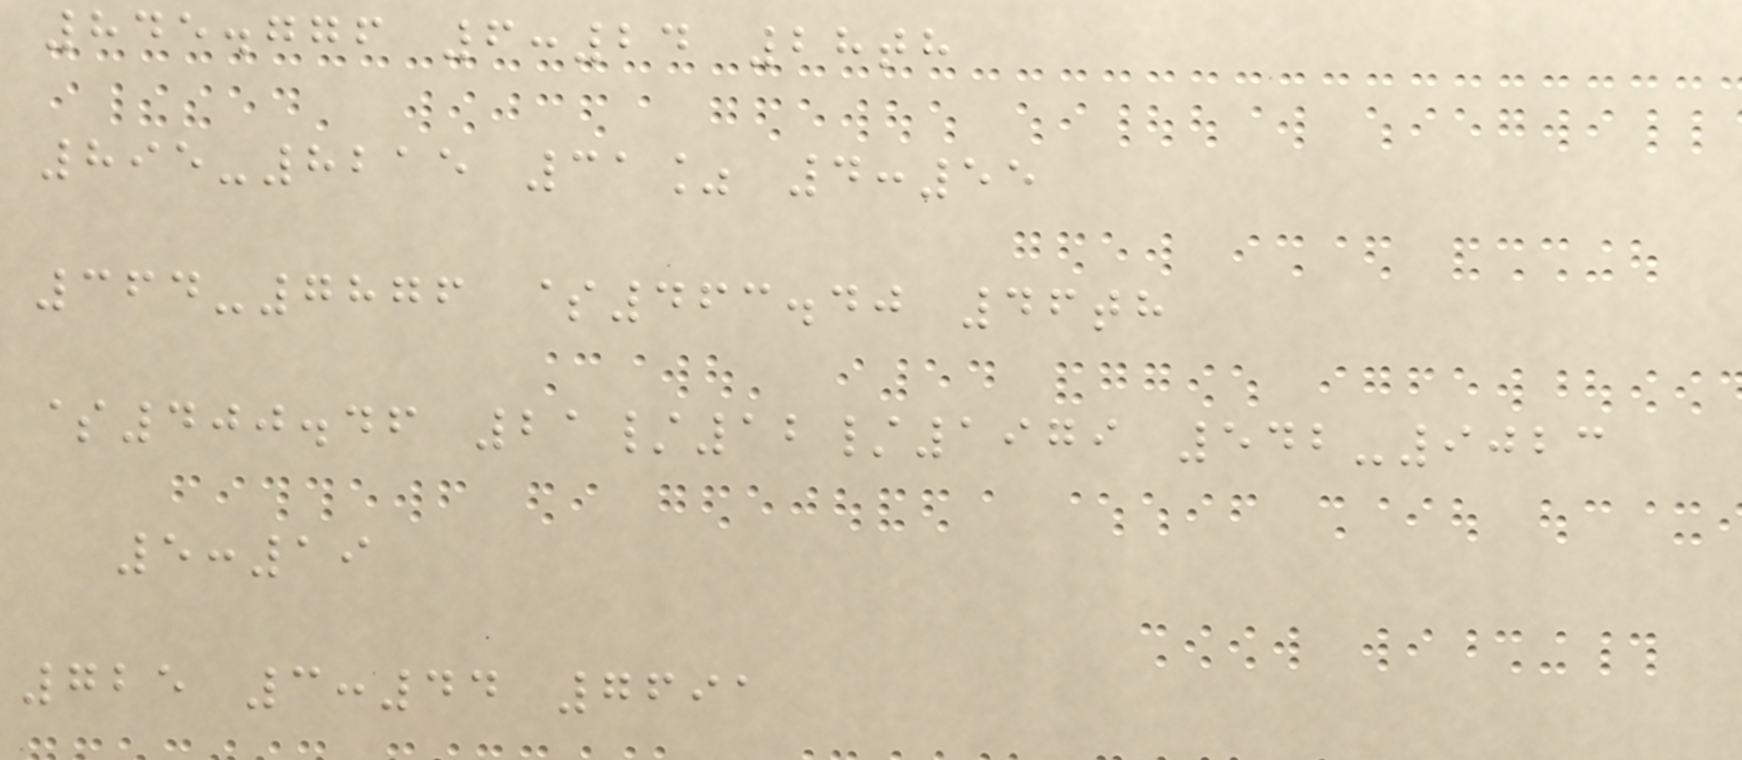845.776 6:24 28th
895-8215 31% 4:55
364-7876 $463.40 46th
$400.46 21/12/1979 542-9023
5:19
725 3:44 7691
